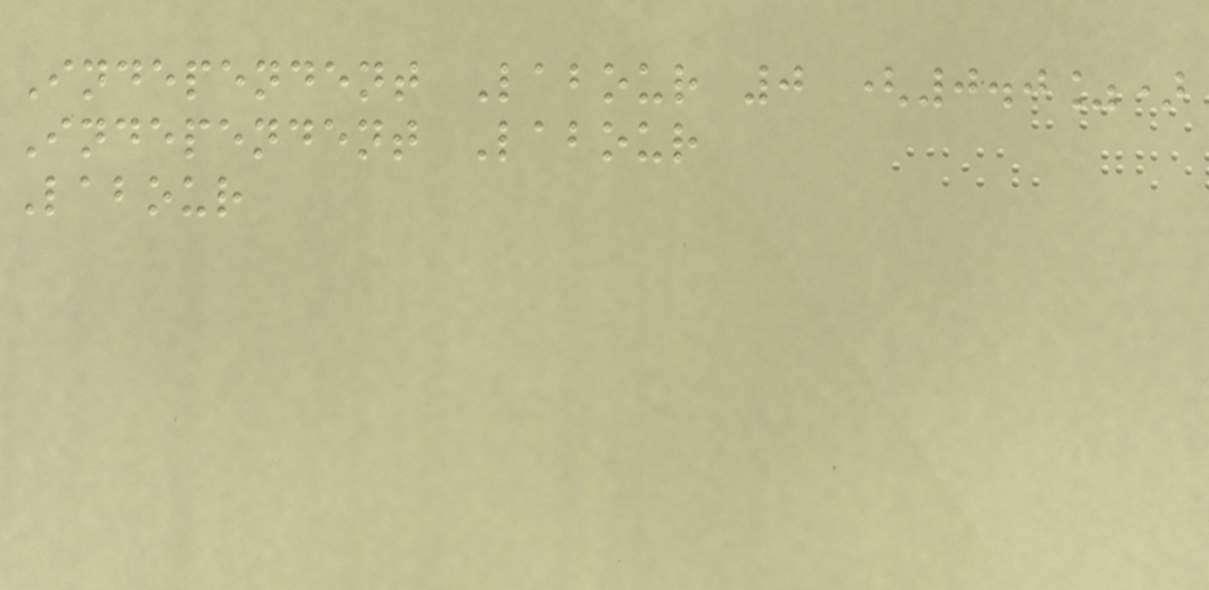Independent Labour 0 (0.0%)
Independent Labour
Labour
